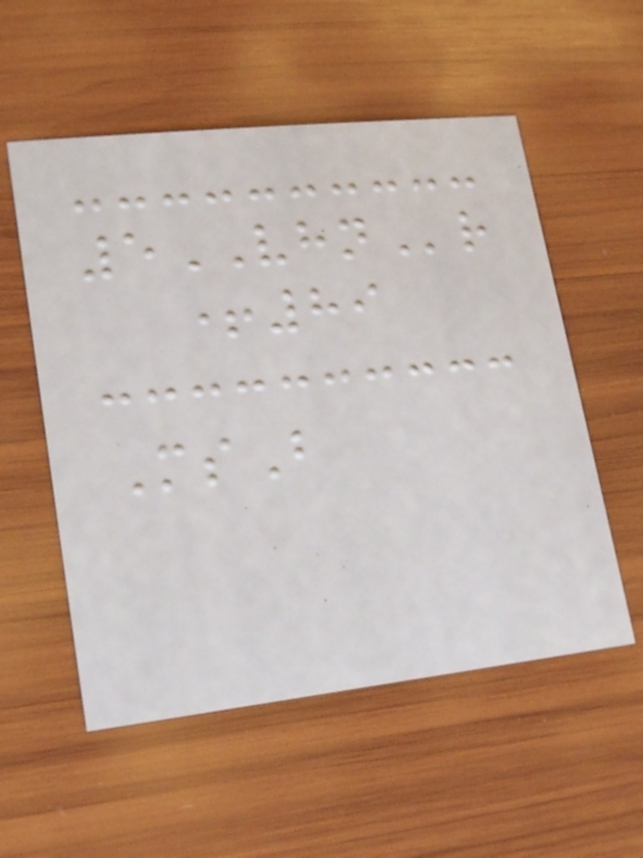5VHNr
+89
MsB
